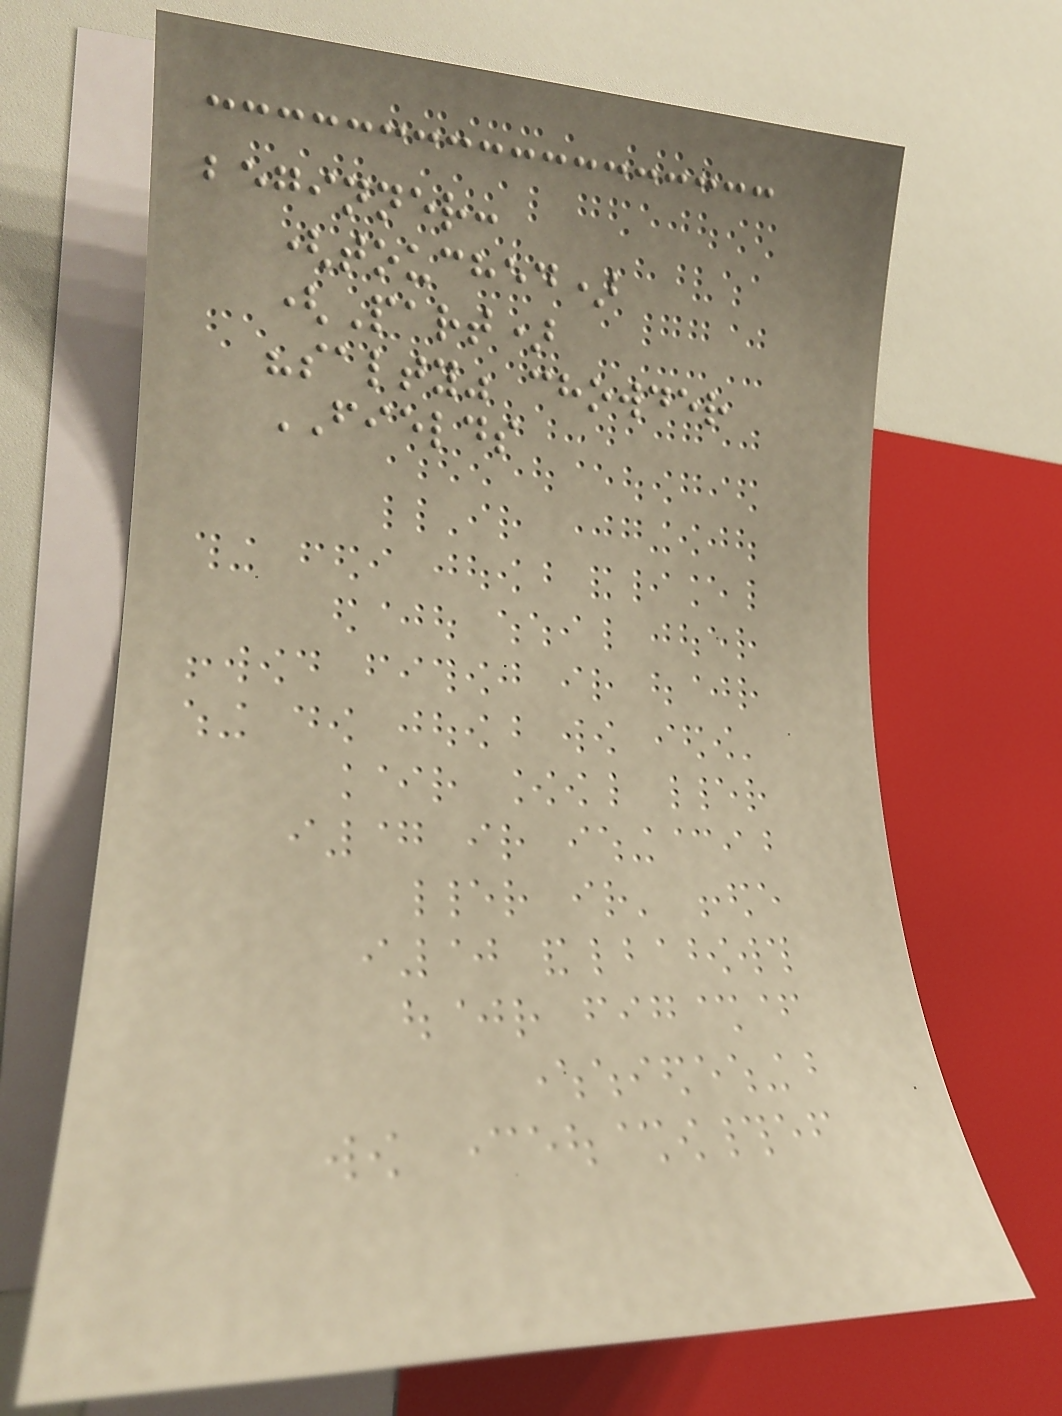beginner:
(touched)
(Part)
"salty" chowder
FIELDS
